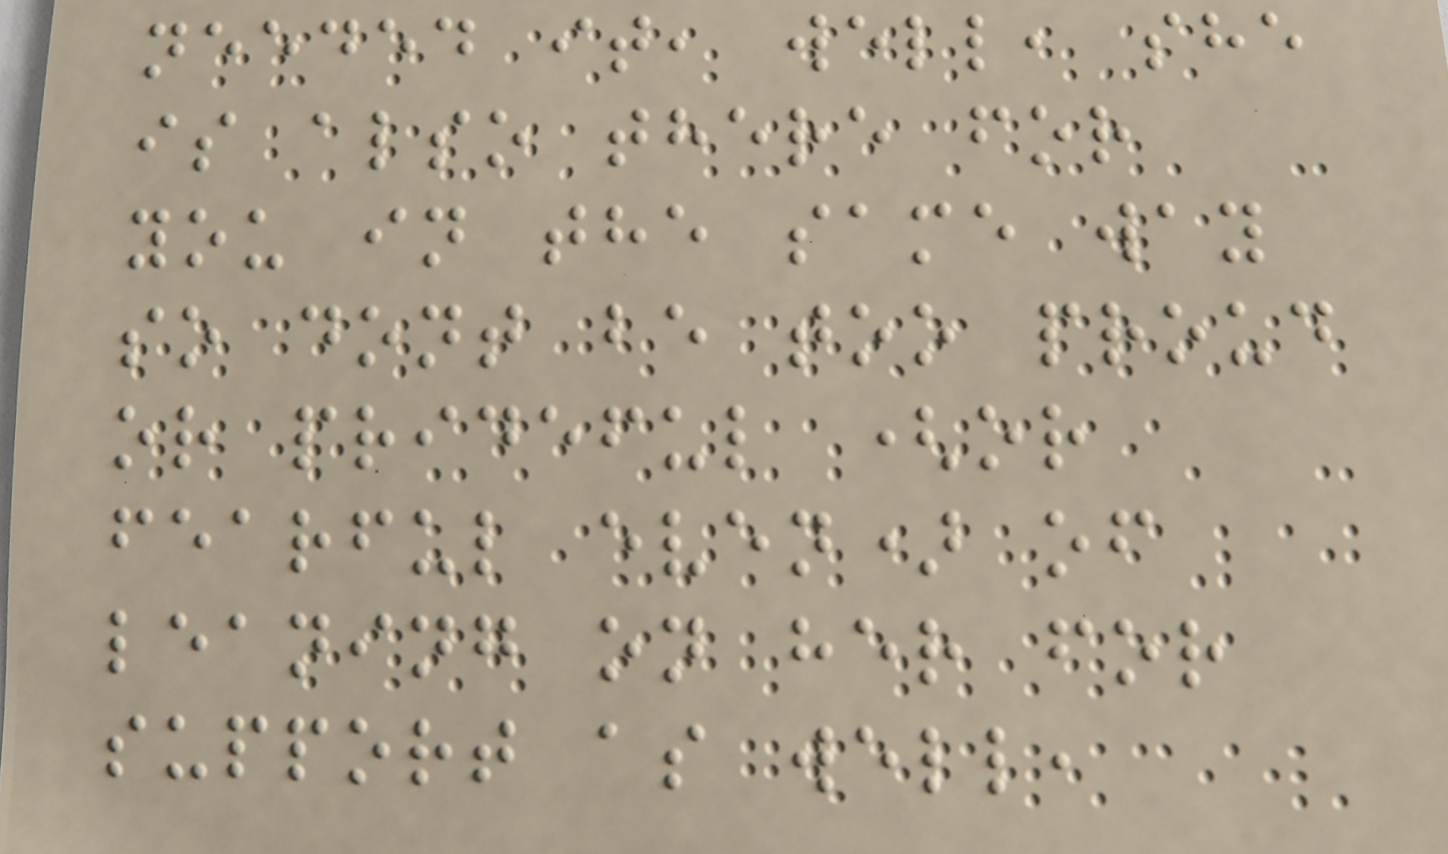needed it, well, she
is also there for
you in the same way
so dont be too proud
or prideful (or
fearful even) of
leaning on her for
support as well,
